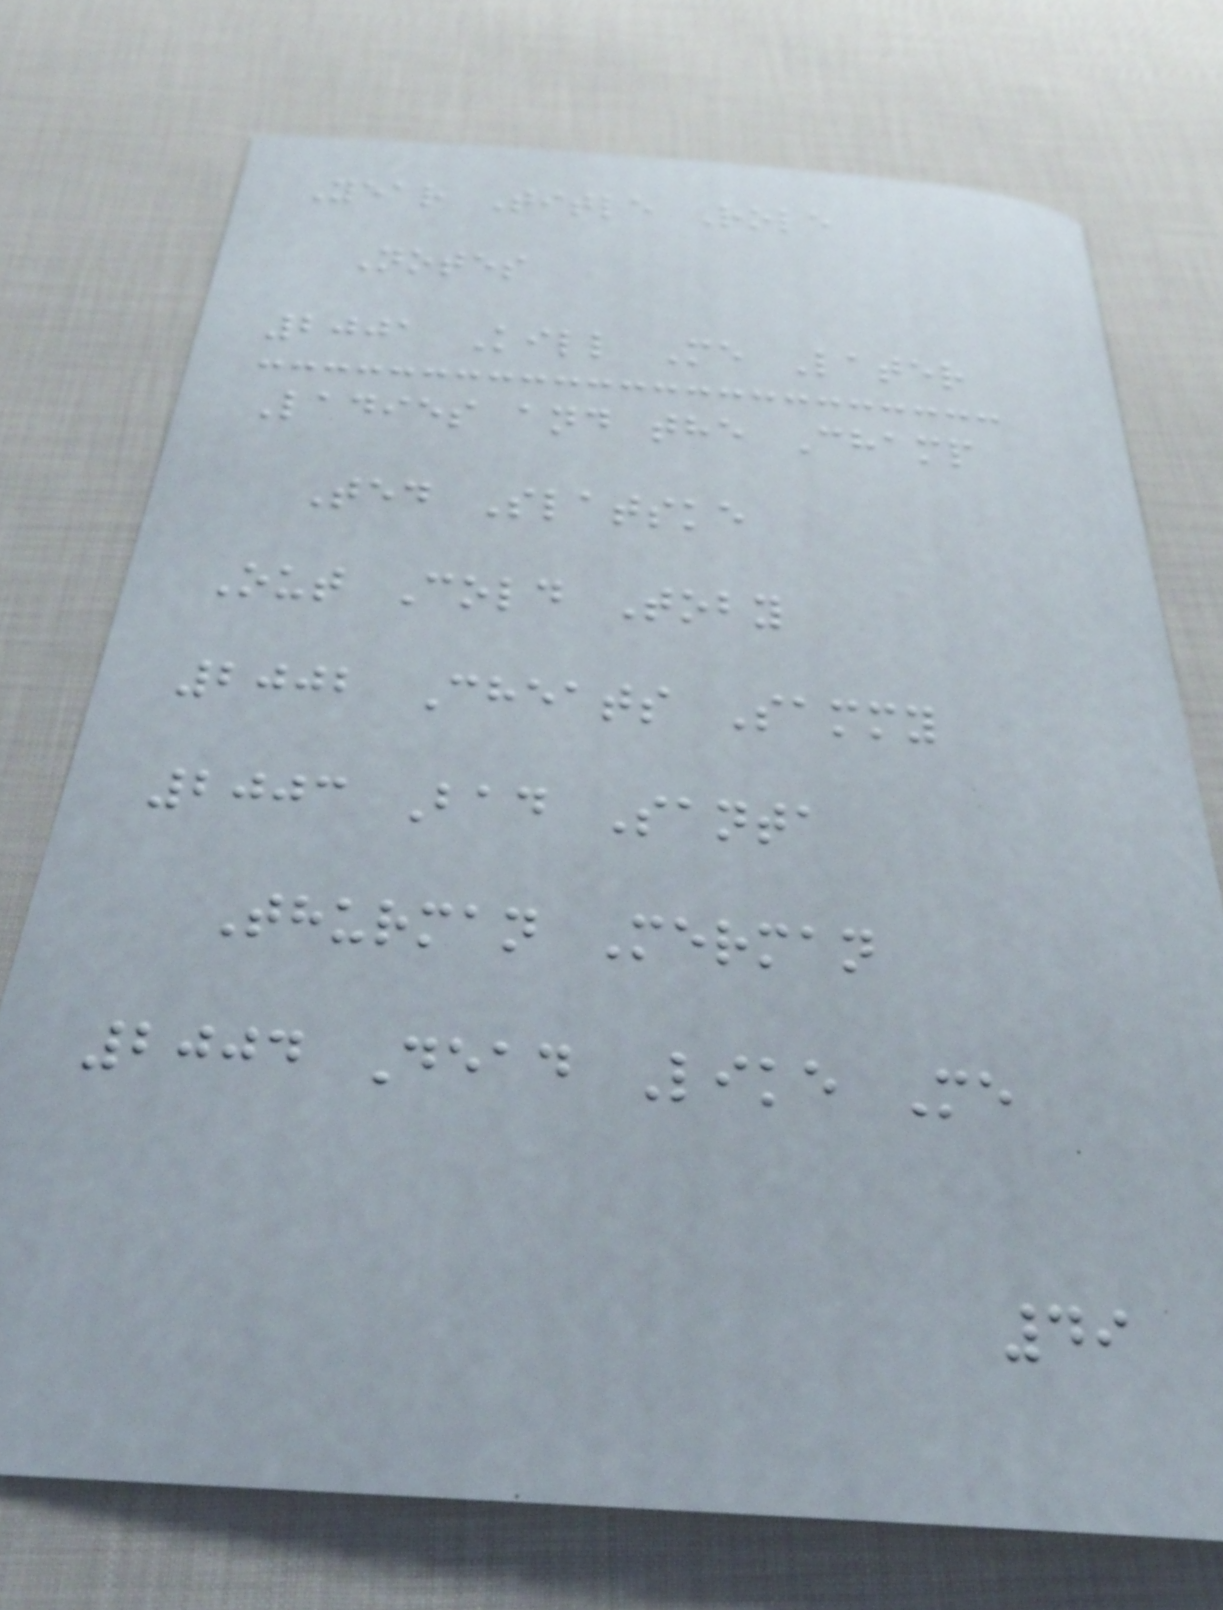Year Title Role
Notes
2001 Kill Me Later
Ladies and the Champ
Ted Slatske
Out Cold Toby
2002 Cheats Sammy
2003 Bad Santa
Thurman Merman
2004 Dead Like Me
49
